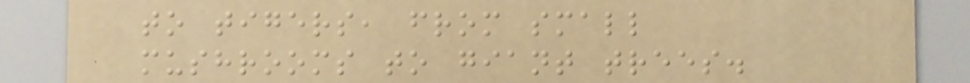to tigers, from small
mushrooms to giant trees.
